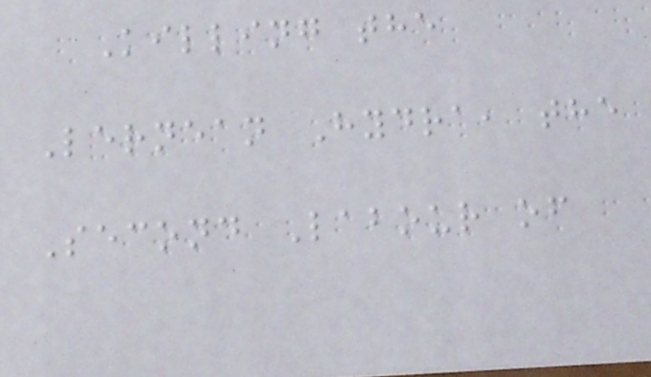Killing the
Lernean Hydra, the
Second Labour of
